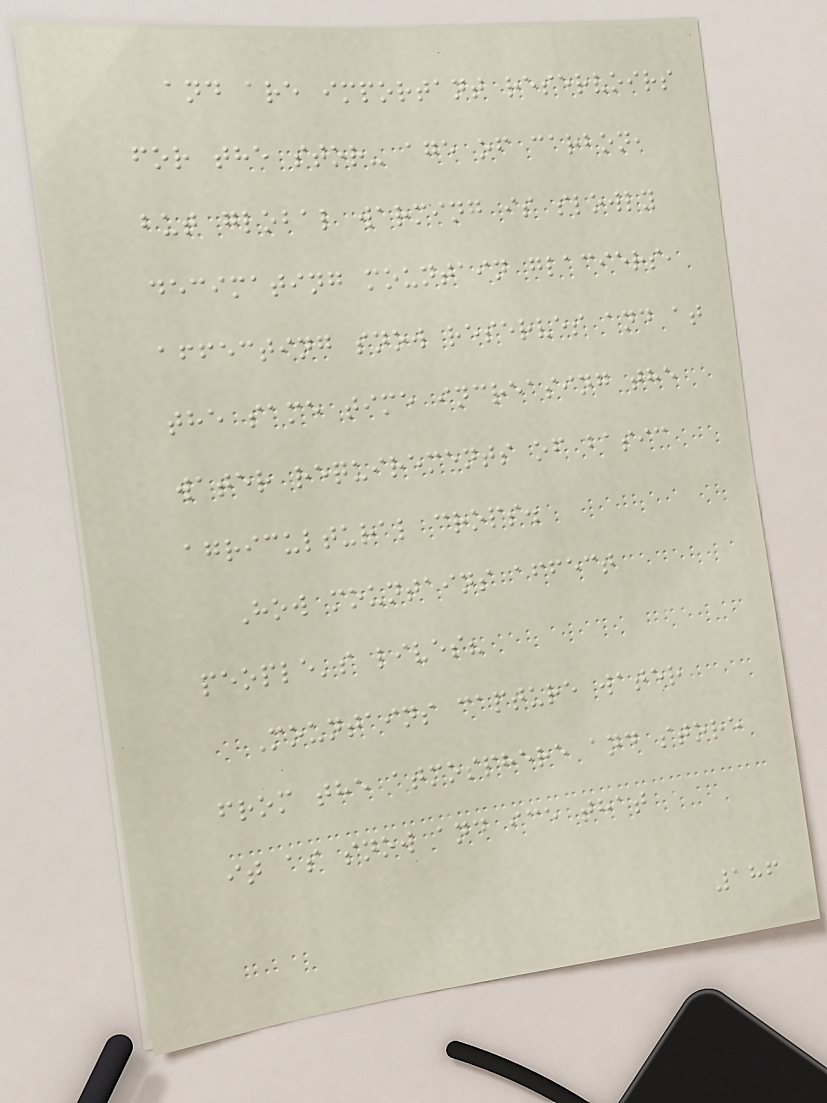and are important reservoirs
for the stor- age of carbon,
but global warming is slowly
decimating mountain glaciers,
affecting snow reserves and at
the same time increasing the
water requirements of basic
agricultural crops.
How mountains affect
people's lives?
Mountains capture water
from the atmosphere and store
it as snow and ice that
186
